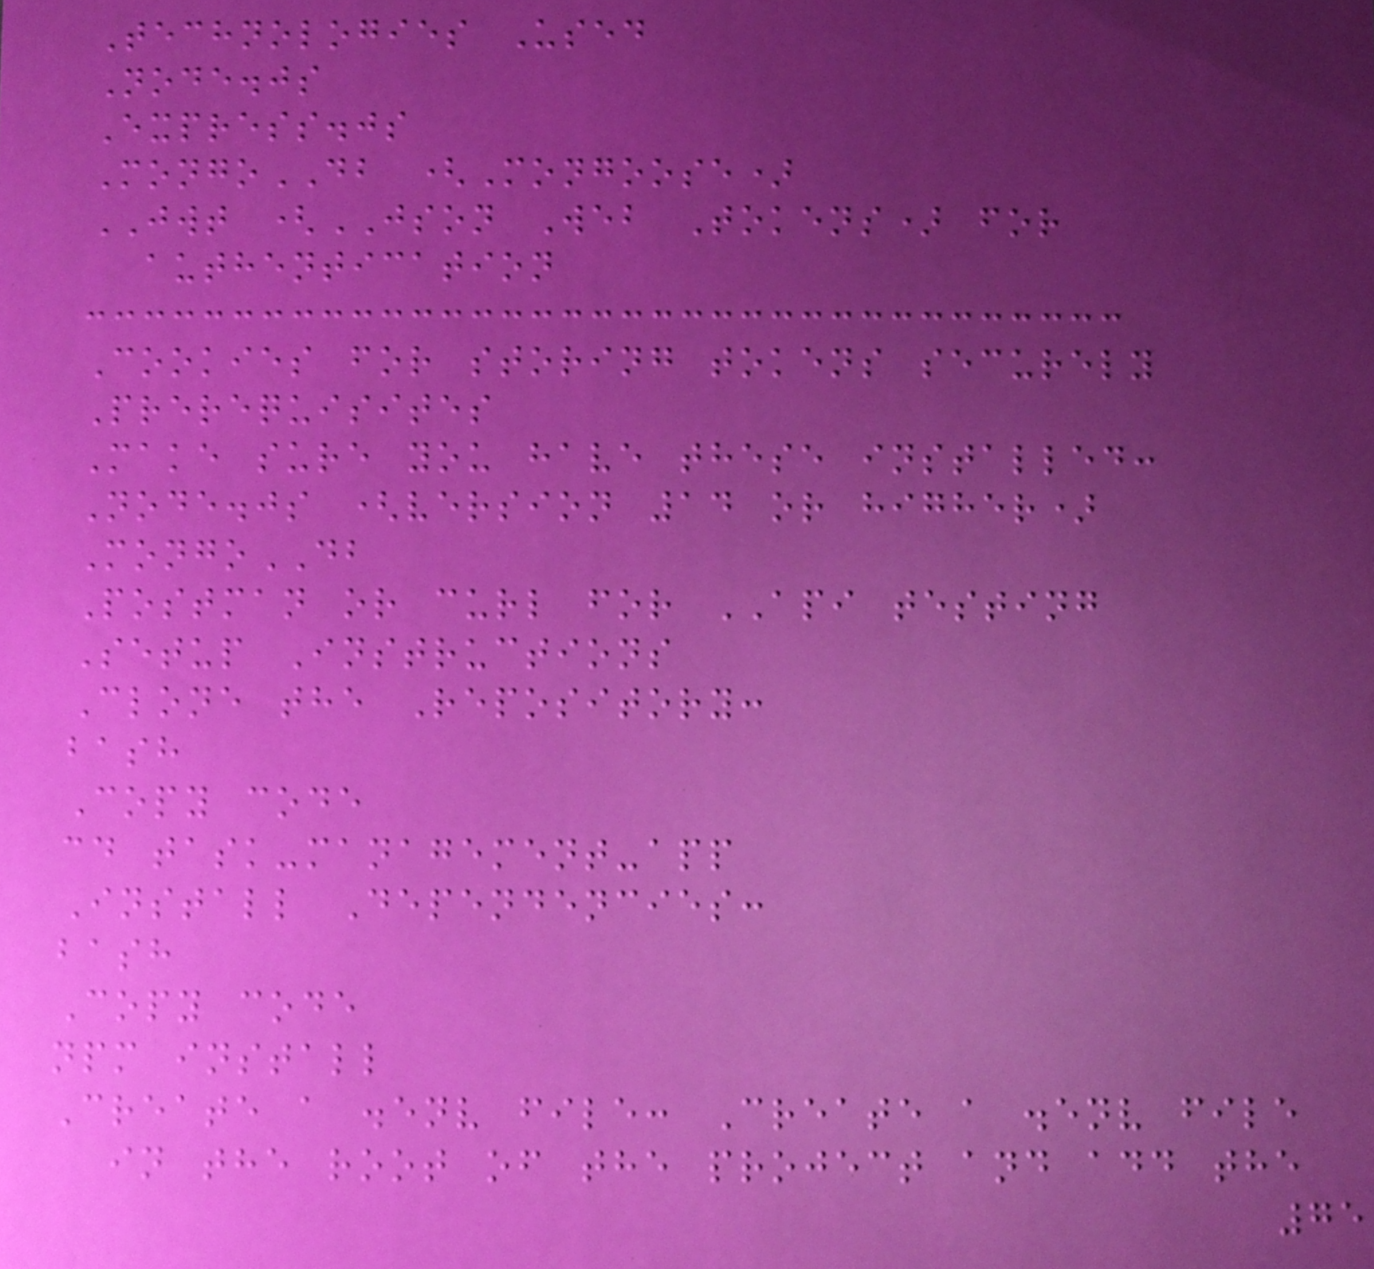Technologies Used
Node.js
Express.js
MongoDB (Mongoose)
JWT (JSON Web Tokens) for
authentication
Cookies for storing tokens securely
Prerequisites
Make sure you have these installed:
Node.js (version 14 or higher)
MongoDB
Postman or curl for API testing
Setup Instructions
Clone the Repository:
bash
Copy code
cd task-management-app
Install Dependencies:
bash
Copy code
npm install
Create a .env file: Create a .env file
in the root of the project and add the
75
